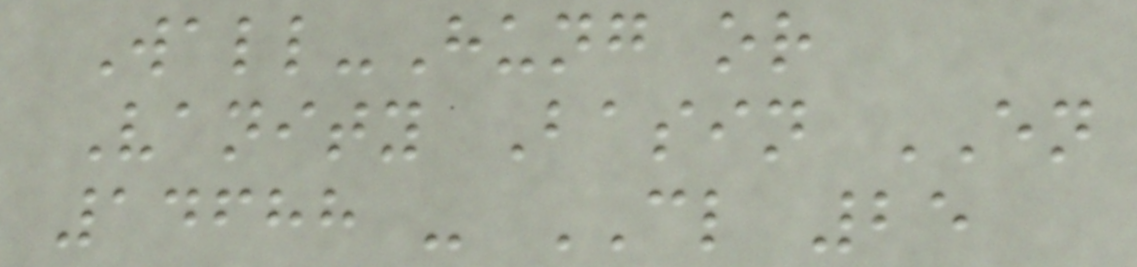Wall-Hung or
Vanity Basin EN
14688 - CL 25
